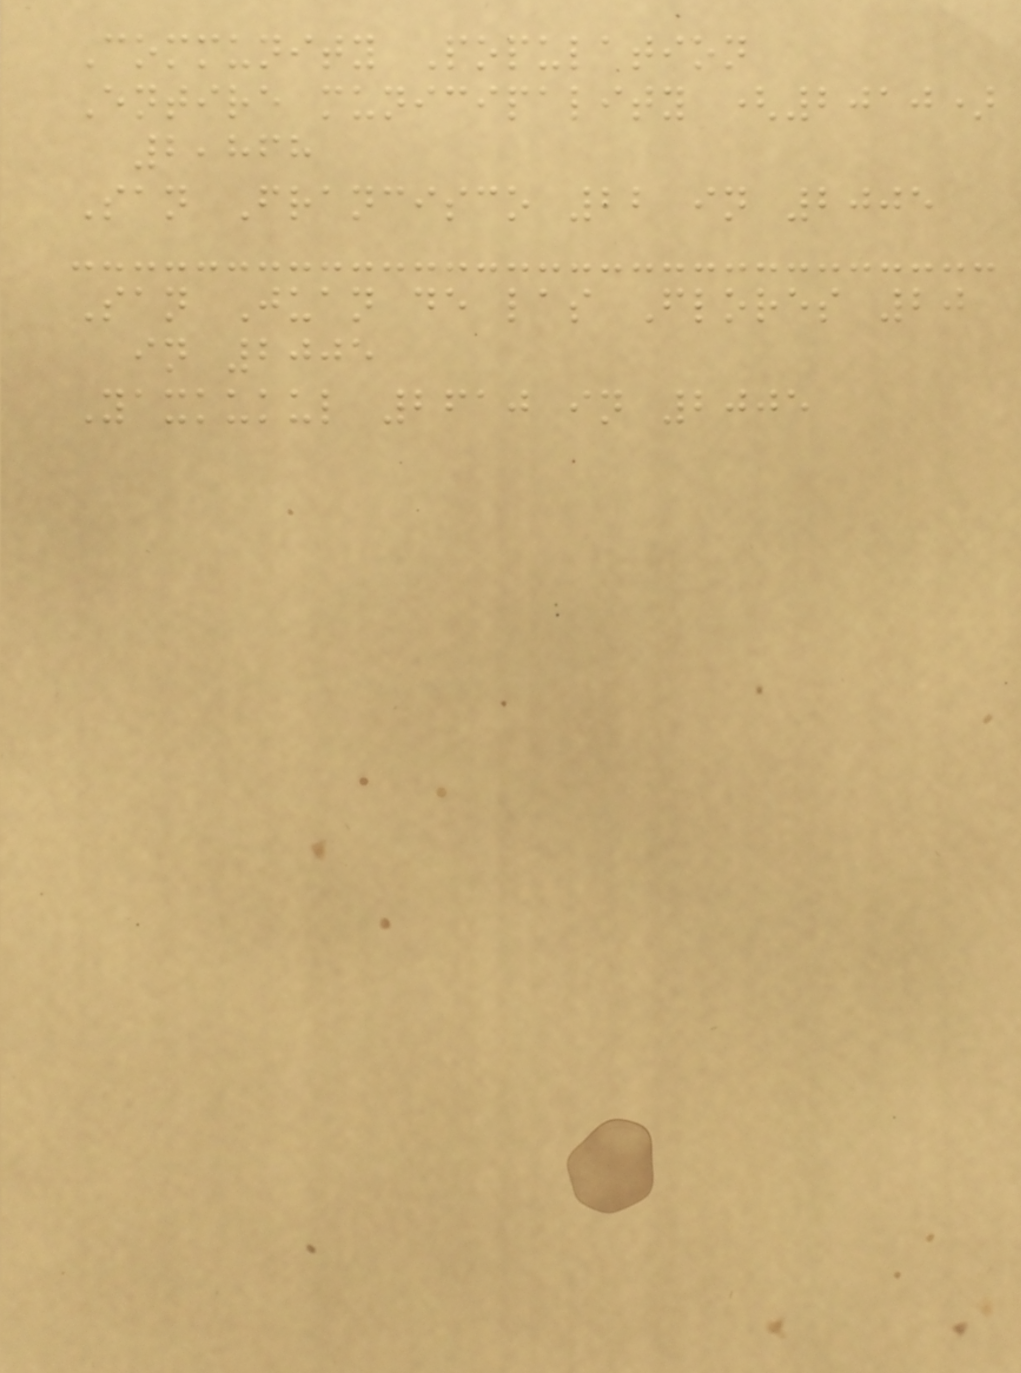Community Population
Entire municipality (2010)
2,868
San Francisco 22 in 2005
San Juan de las Flores 20
in 2005
Yaxkukul 2610 in 2005
